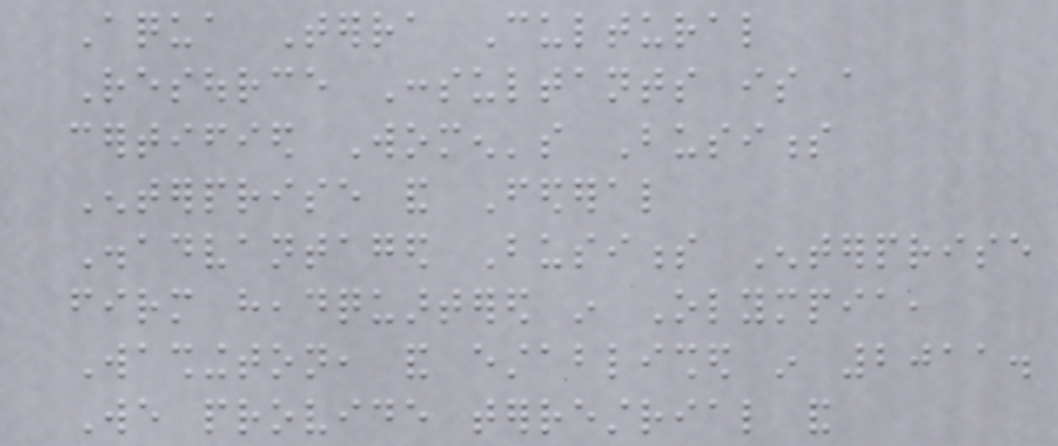Aqua Terra Cultural
Resource Consultants is a
certified Women's Business
Enterprise and Federal
Disadvantaged Business Enterprise
firm headquartered in Olympia,
Washington, and established in 2011.
We provide terrestrial and
